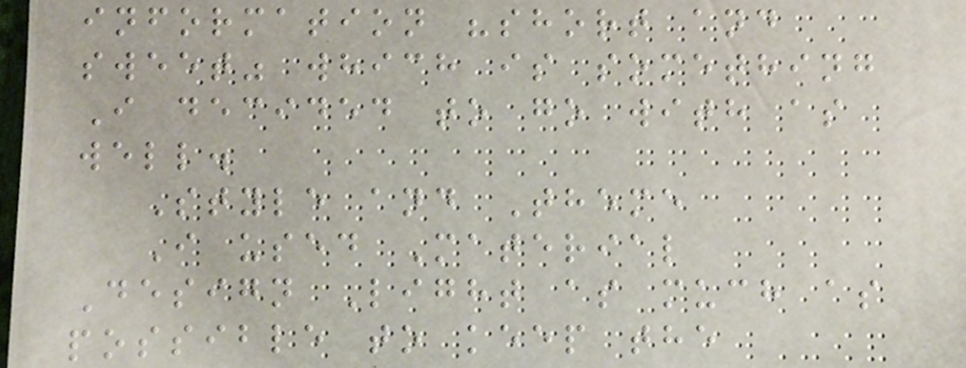information "short and
sweet" which is something
I decided to go with as
well.
Style and Theme
I used Material
Design Light as much as
possible to keep the
